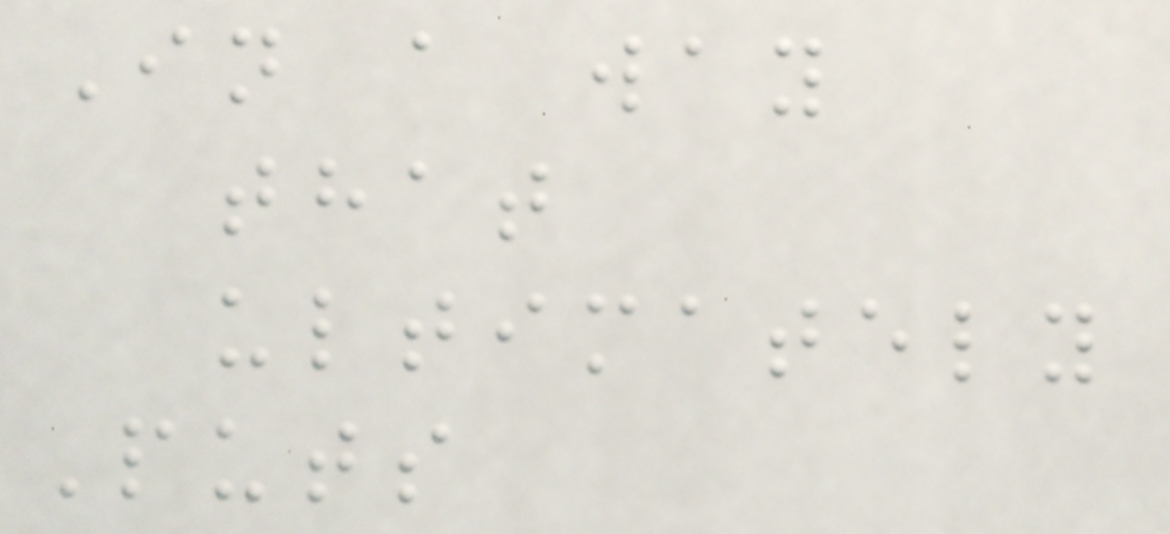In a way
that
ultimately
Puts
